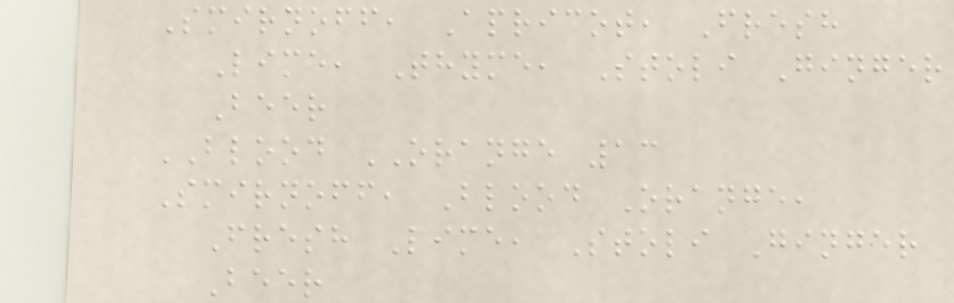Smirnoff, Apricot, Fresh
Lime, Thyme, Stoli Ginger
Beer
BLOOD ORANGE 13
Smirnoff, Blood Orange,
Fresh Lime, Stoli Ginger
Beer
